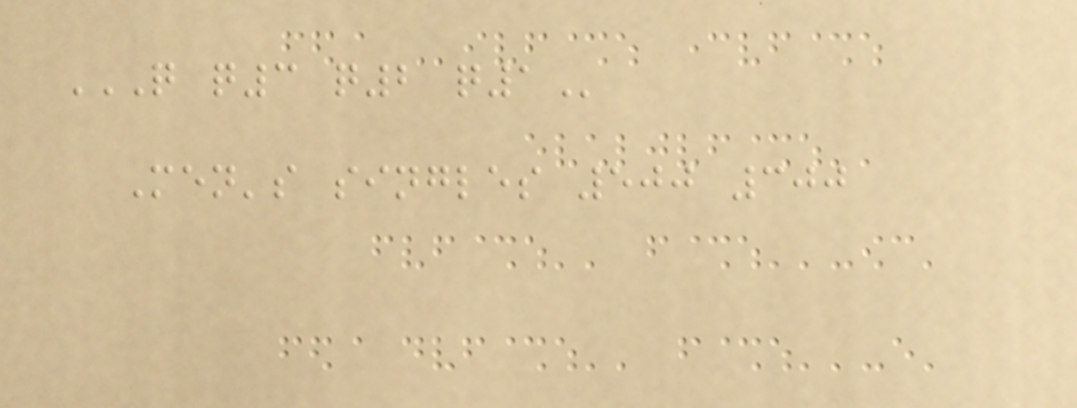Q Q3 Q2 Q1
Men's singles 500 300
